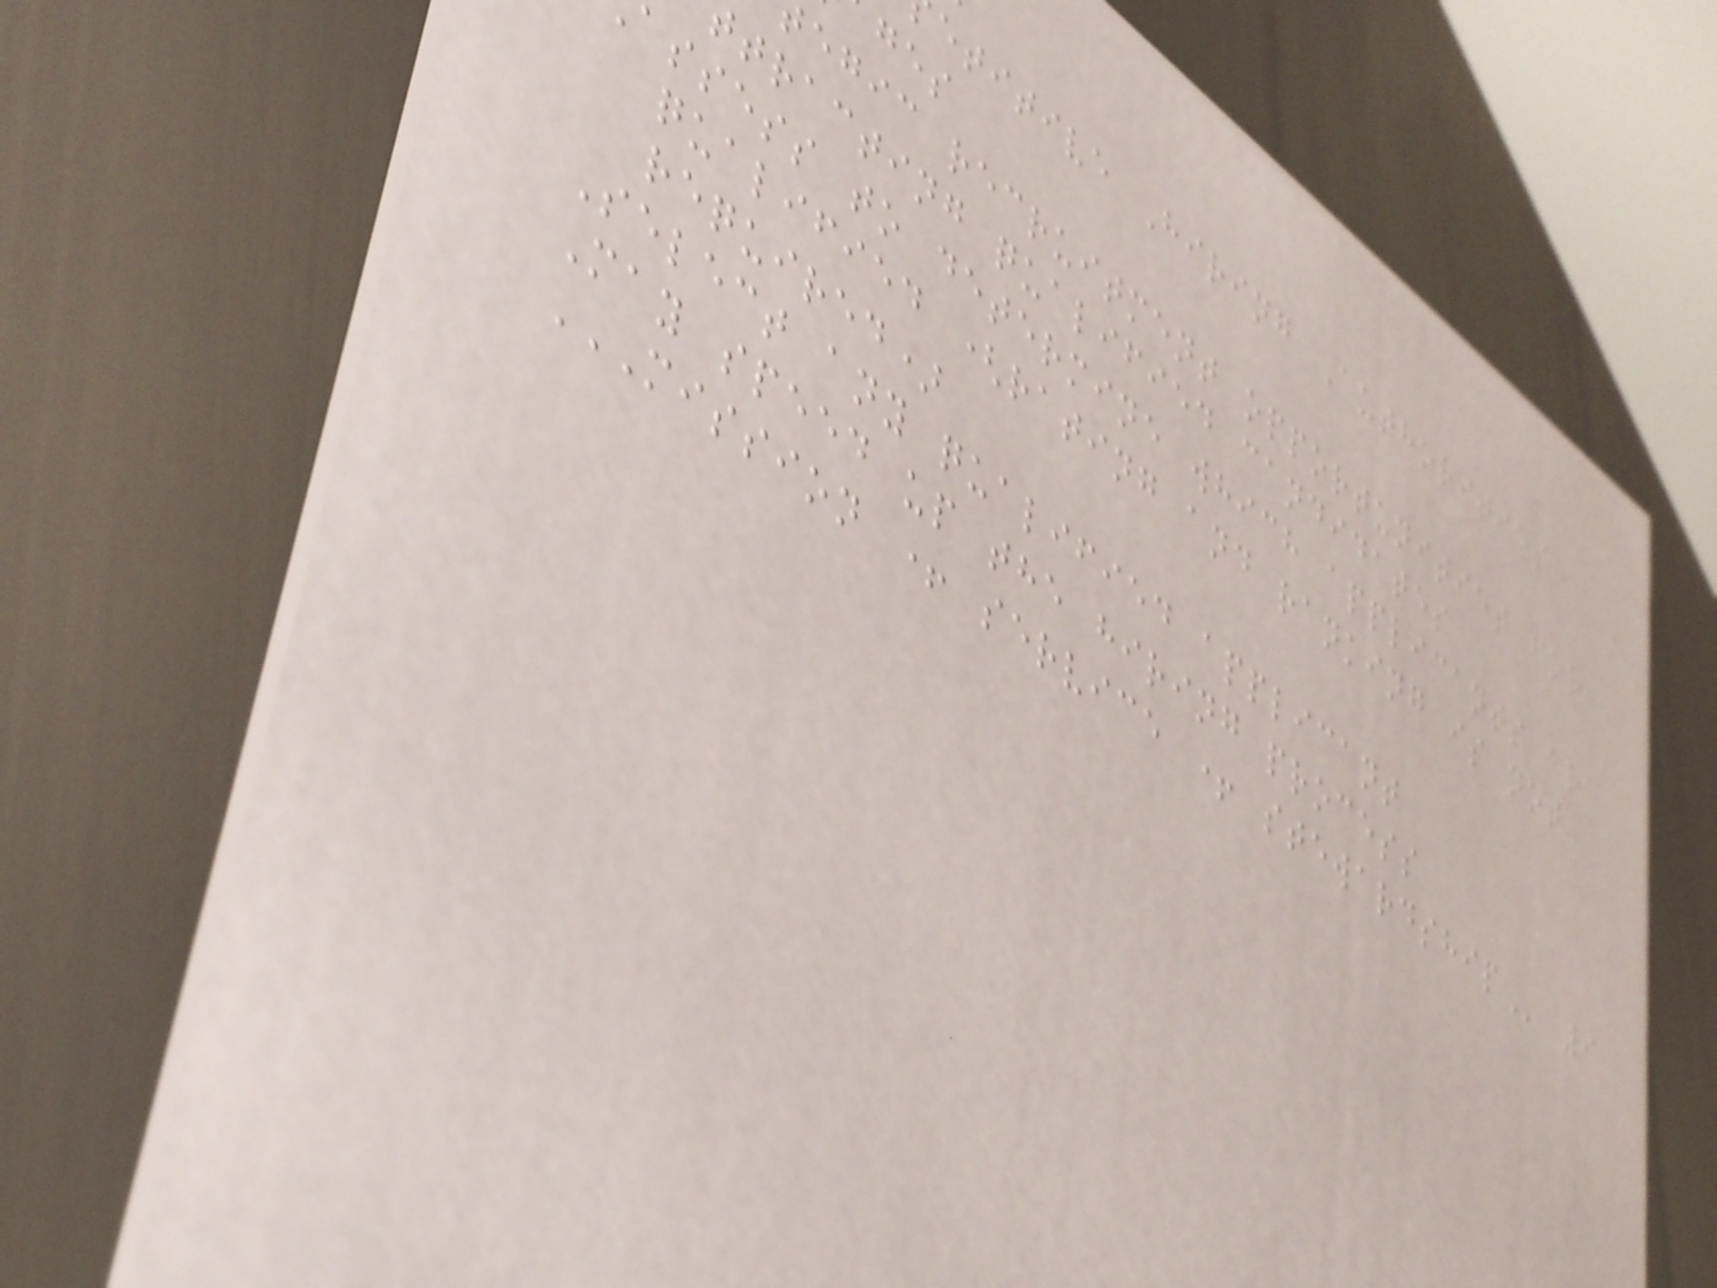etitive Hiring Authorities:
egic recruitment opportunities for
tracting qualified candidates
assess to determine which applicants are
qualified (rating and ranking is not
required)
Select any qualified applicant
May speed up the hiring process
MISSION + SERVICE + STEWARDSHIP 9
